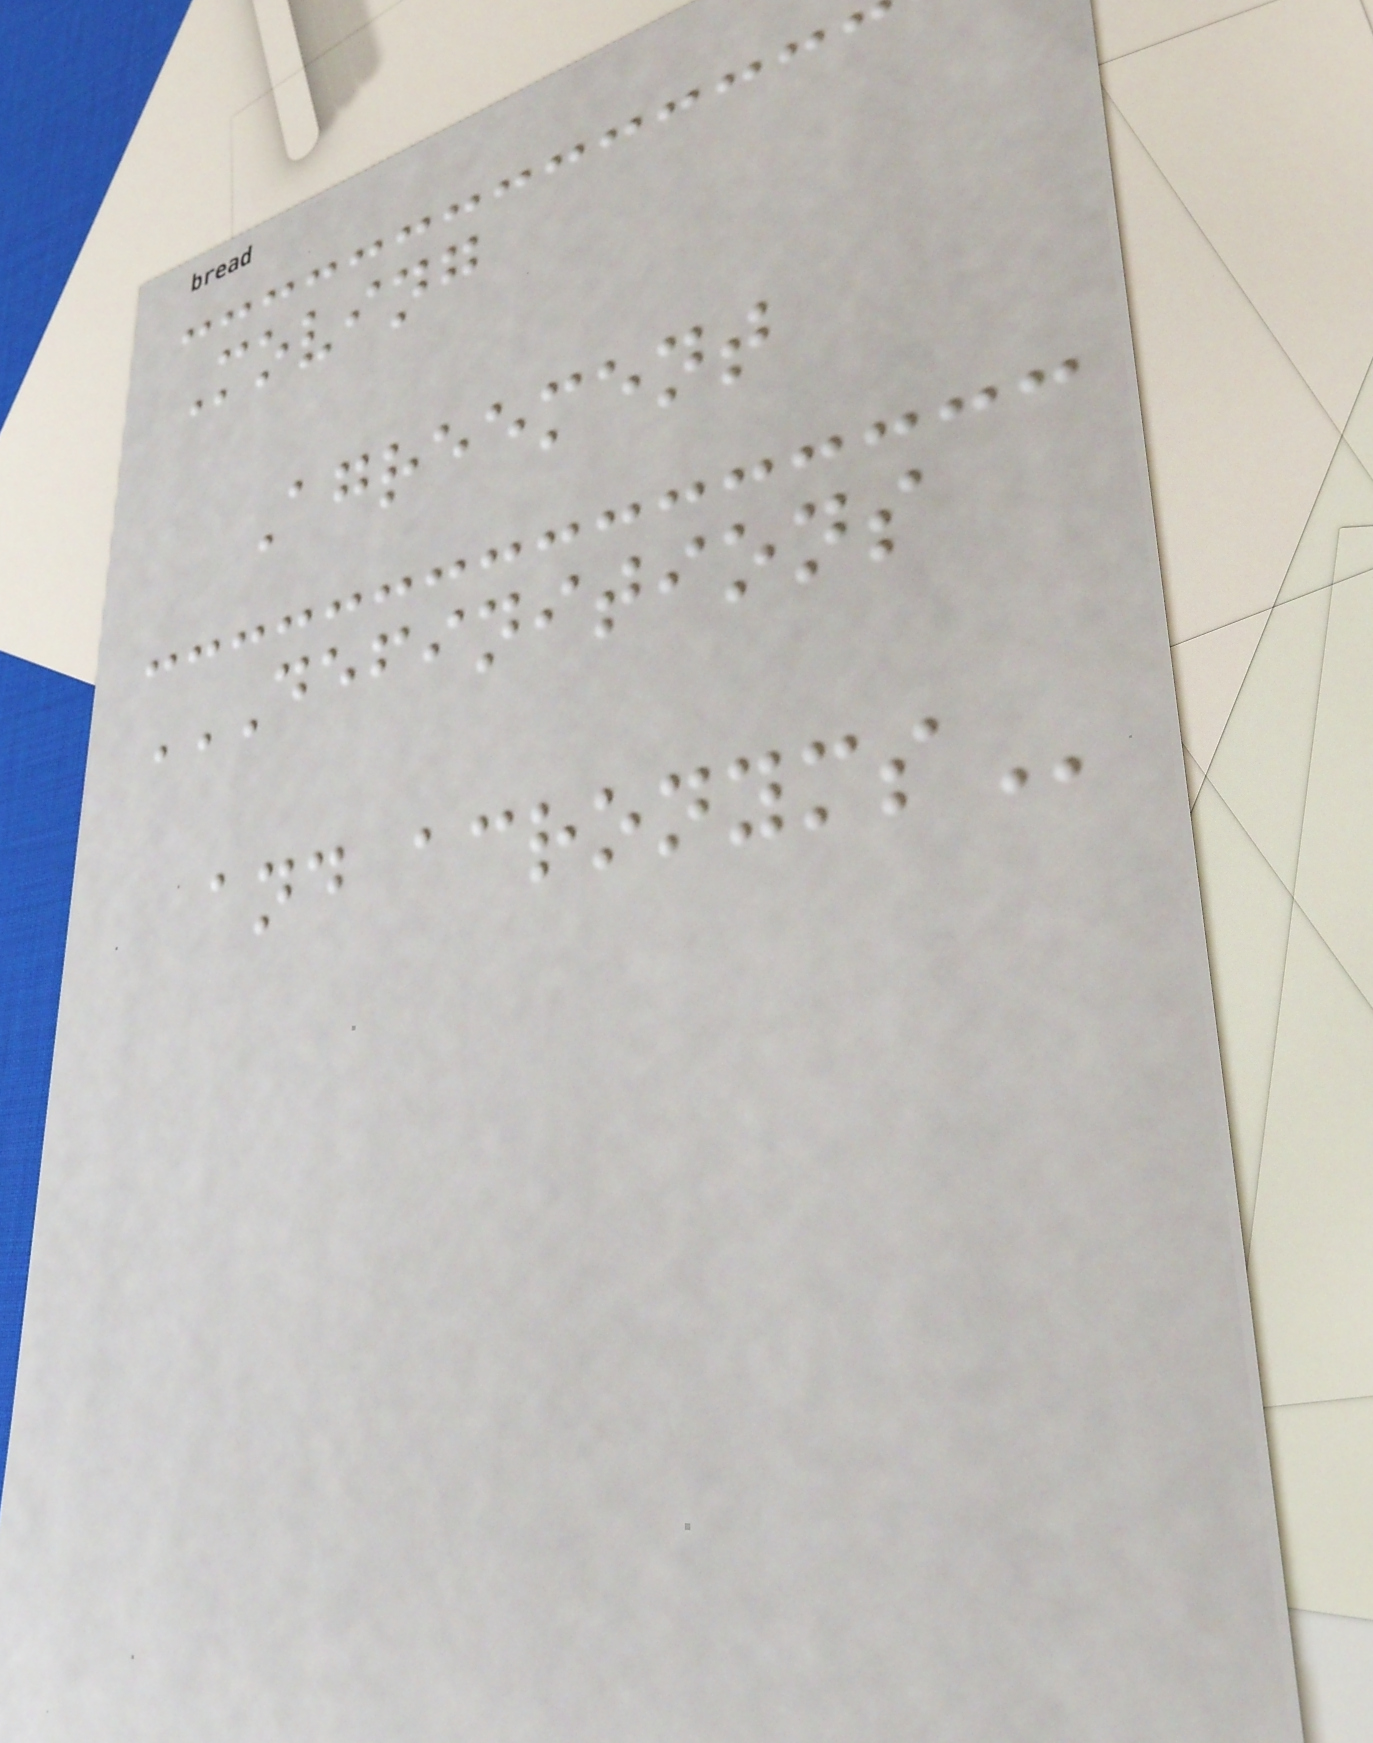Moving
Agreement
DEFINITIONS
AND ACRONYMS
